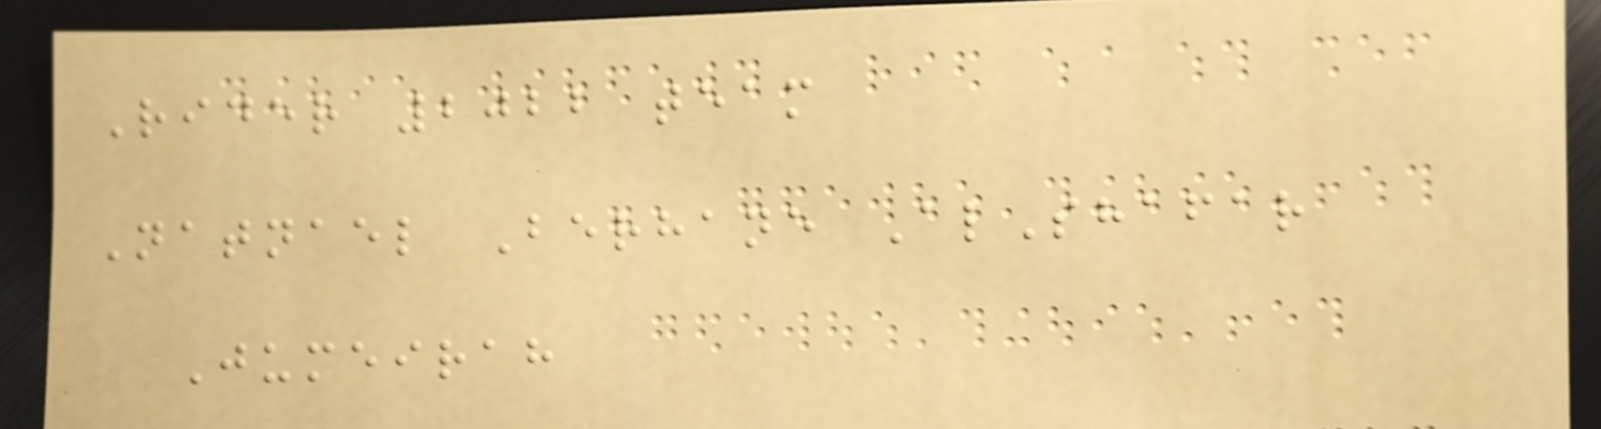Rider 2022 team
Natnael Berhane AlShafar
Jumeirah
